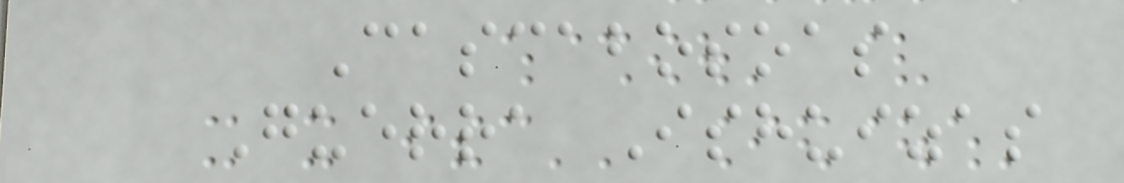Cascabosoas
Guerra Ishuizas
